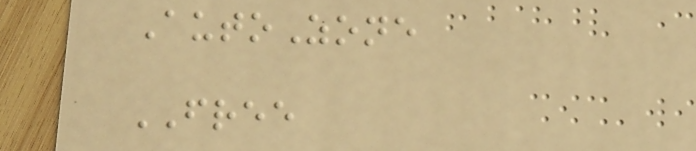AutoZone
FREE
